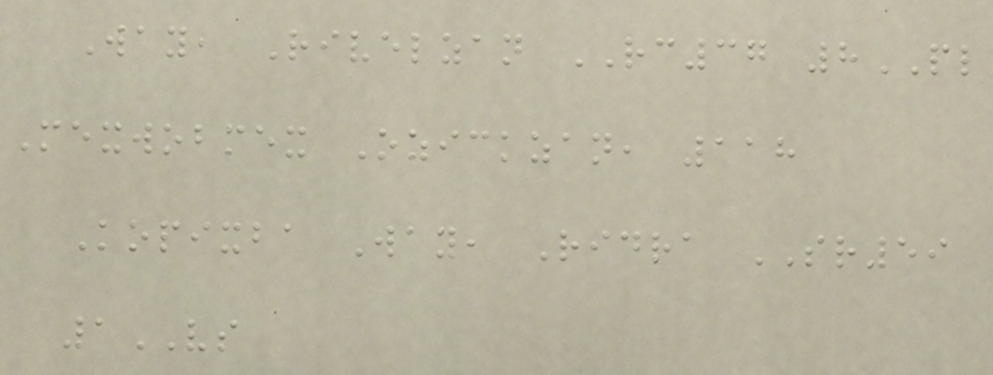Way, Rivelzan RC37 8PL
Mexwobmex Ozickzan, 118
Kopixba Way, Ridra SR59
1VS
